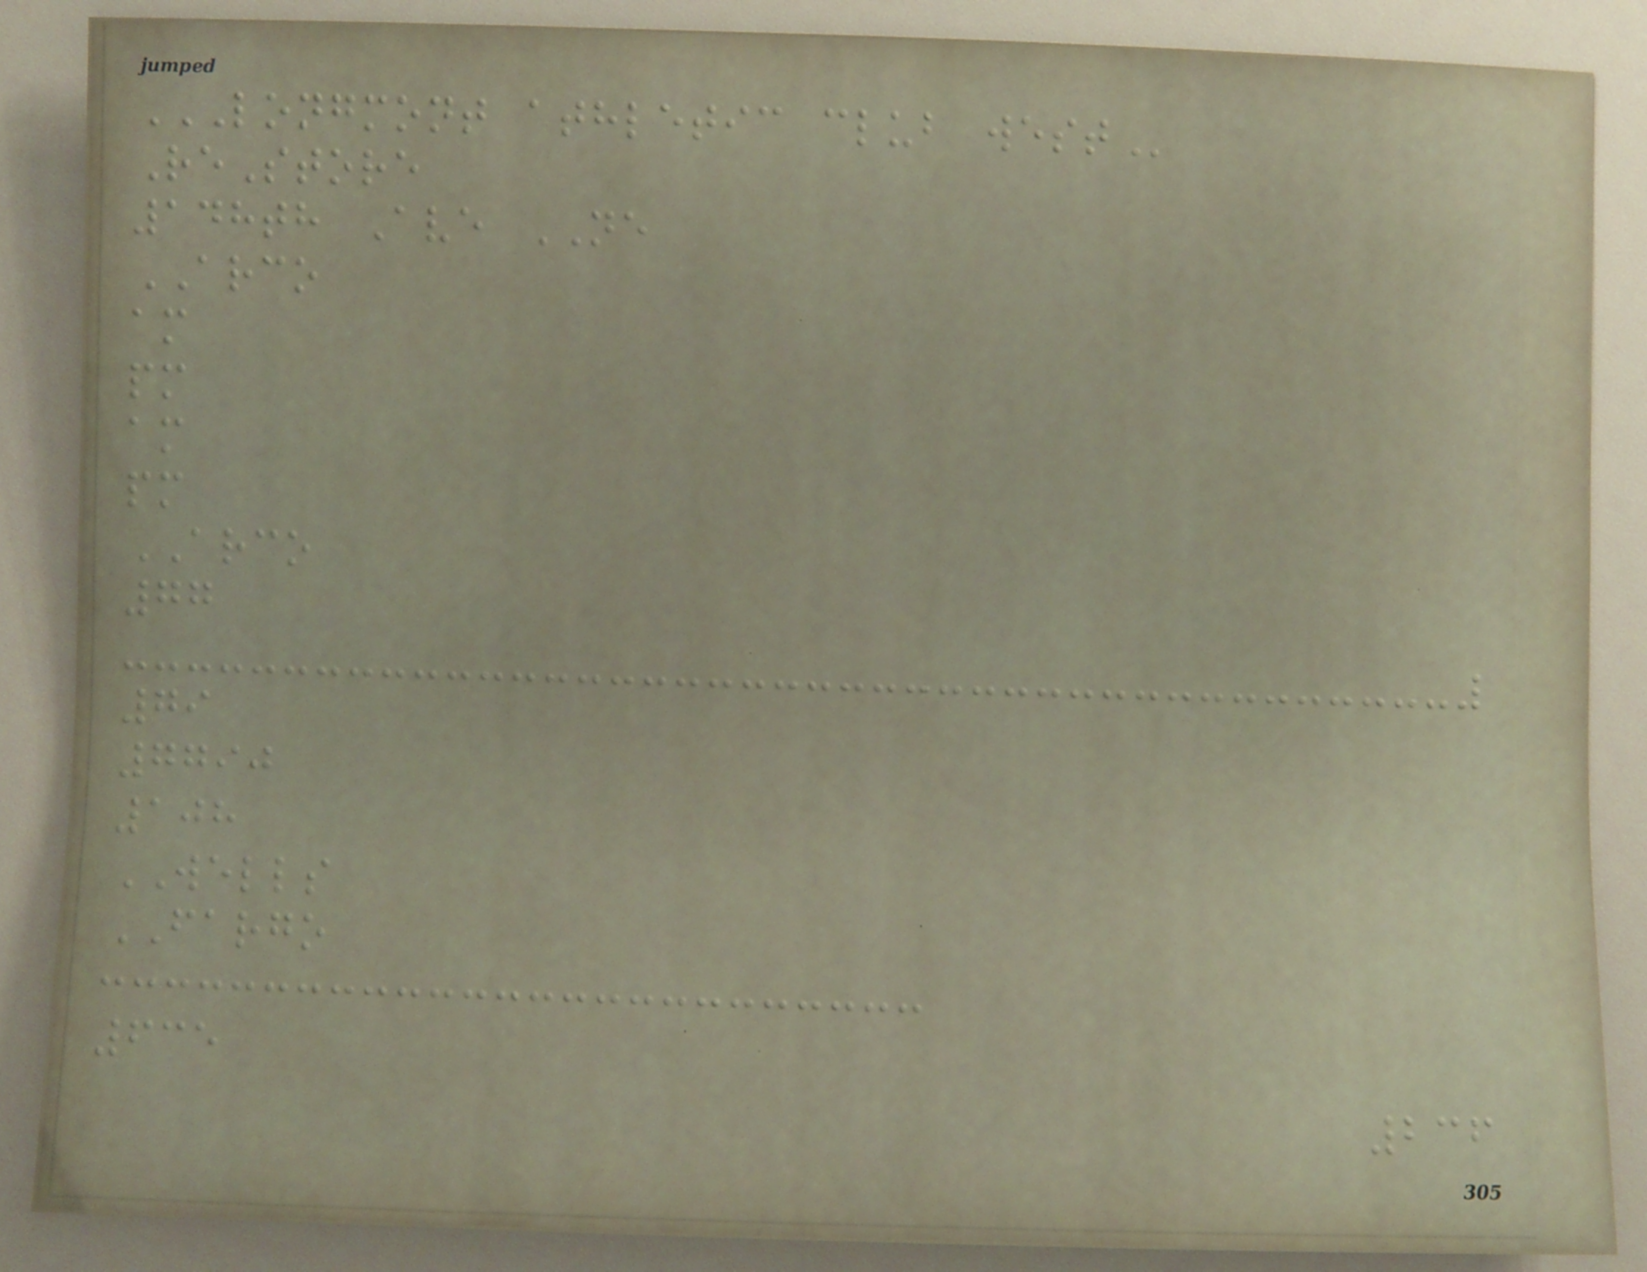LONGMONT ATHLETIC CLUB WEST
ReStore
148th Ave NE
ARCO
am
pm
am
pm
ARCO
77
79
7790
108
WELLS
FARGO
635
236
